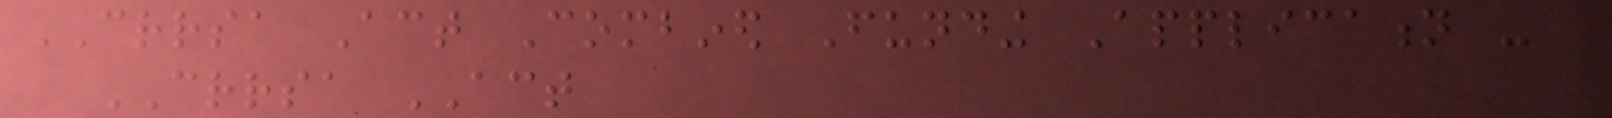CRRSA Act Combined Funding Application -
CRRSA ACT
